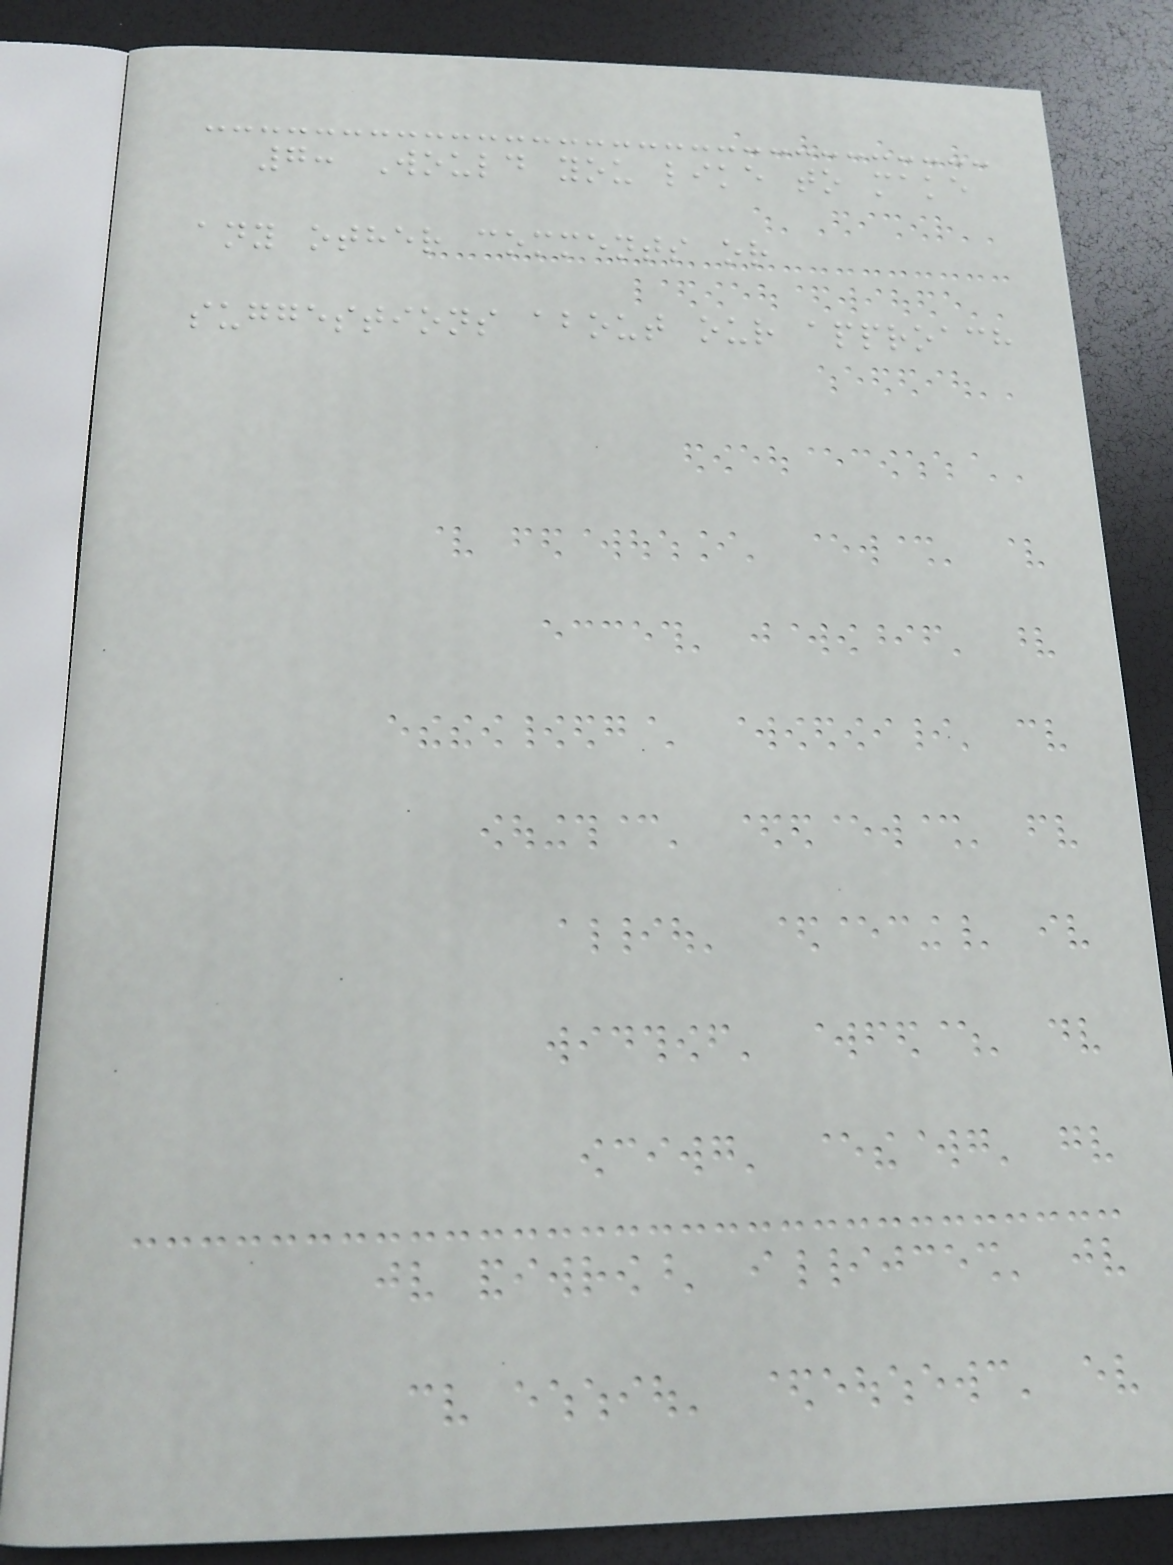7: Would you like to make
any other comments or
suggestions about our approach
